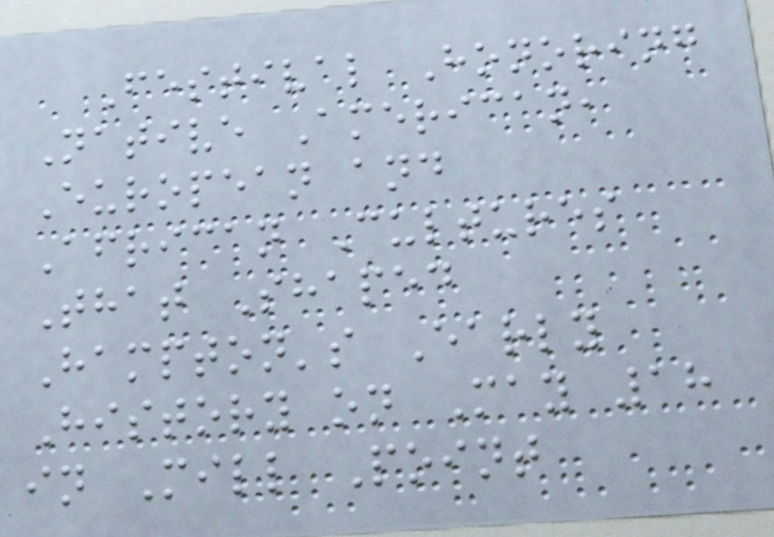Festival Honoring
Native American,
European and
African Cultures
That Shaped
Hampton's Early
History on May 18
in Mill Point
